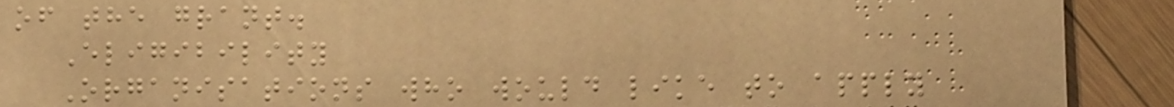of the grant.
Eligibility
Organisations who would like to apply
